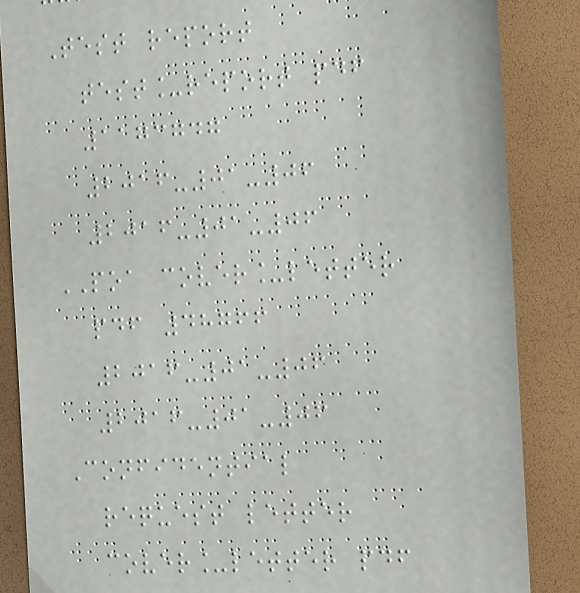Test report
test_report pdf
1173747
2016-01-06
2016-01-06
POA cover_letter
pdf 48766
2016-01-06
2016-01-06
Confidential
request letter
cover_letter pdf
